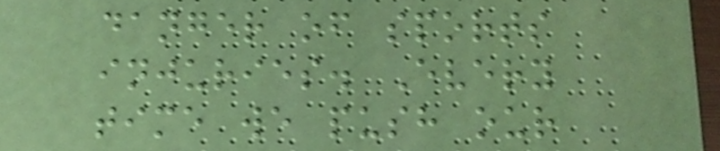danger of sports
injuries. Every
time we push our
